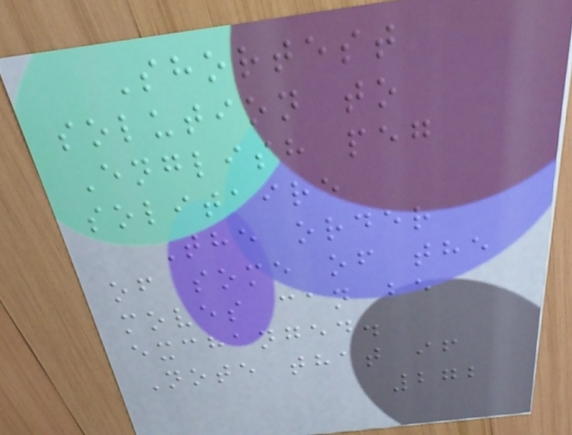Shortest
solution to
English peg
solitaire
The order
of some of the
moves can be
exchanged.
Note that if
272
